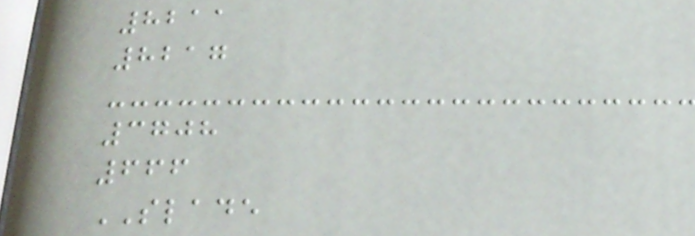8211
8217
3708
666
SLADE
